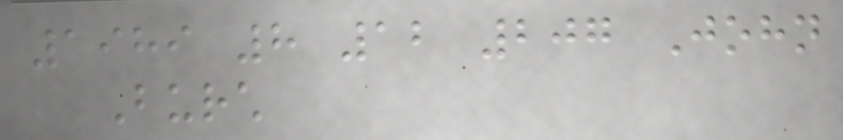1989 8 12 207 John
Burch
